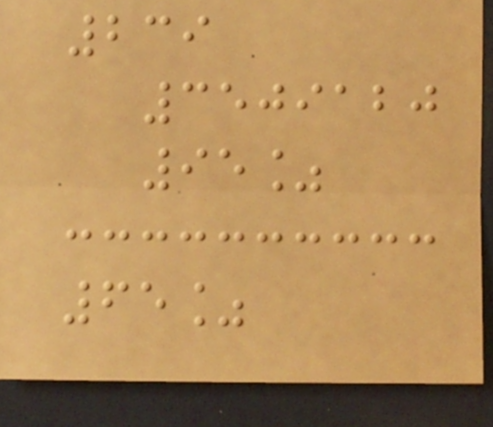239
3509120
95%
65%
